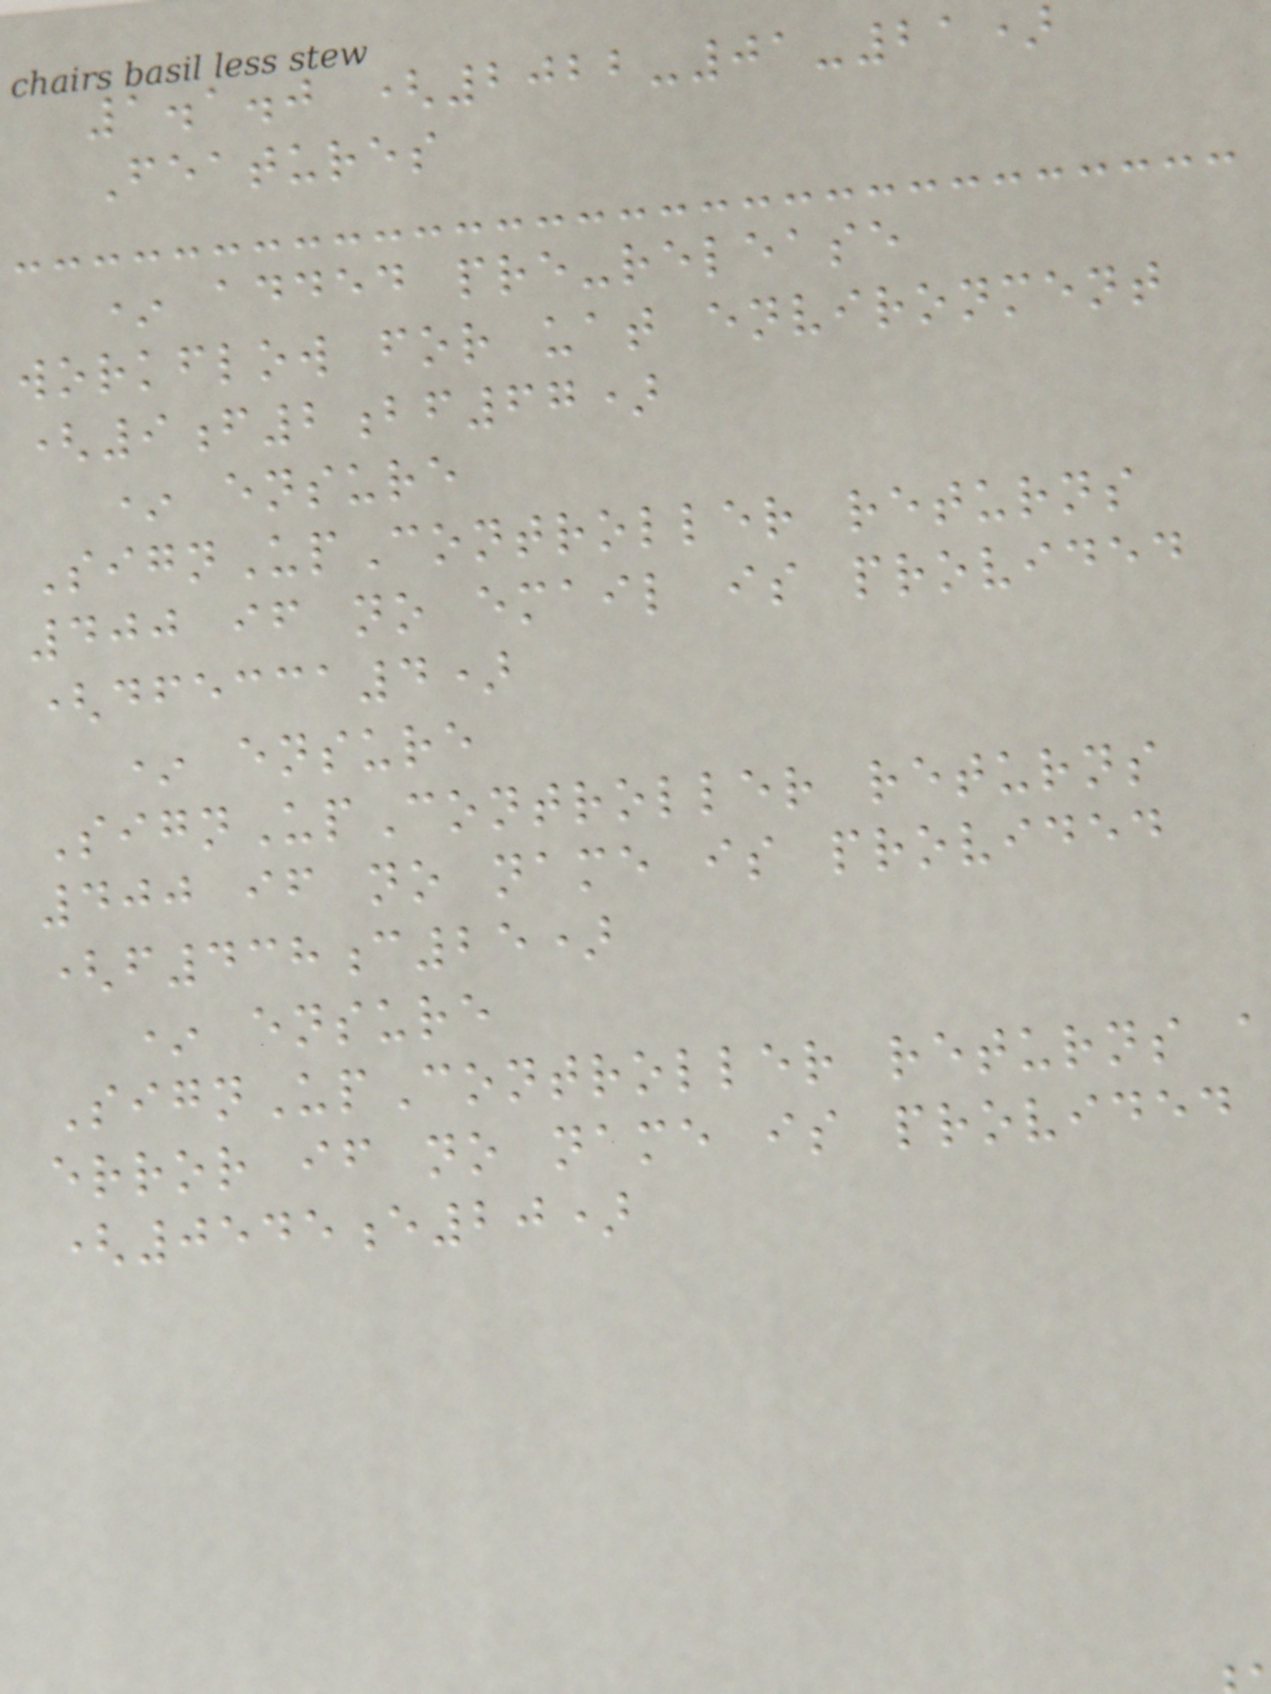1.1.0 (2022-01-21)
Features
* added pre-release
workflow for uat environment
(9f2bf67)
* ensure
SignUpController returns
400 if no email is provided
(dfecca4)
* ensure
SignUpController returns
400 if no name is provided
(f438c25)
* ensure
SignUpController returns a
error if no name is provided
(0545e20)
